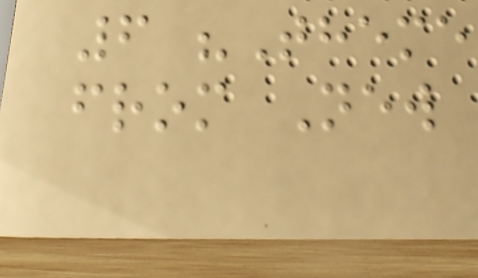6 "Theme
from New
